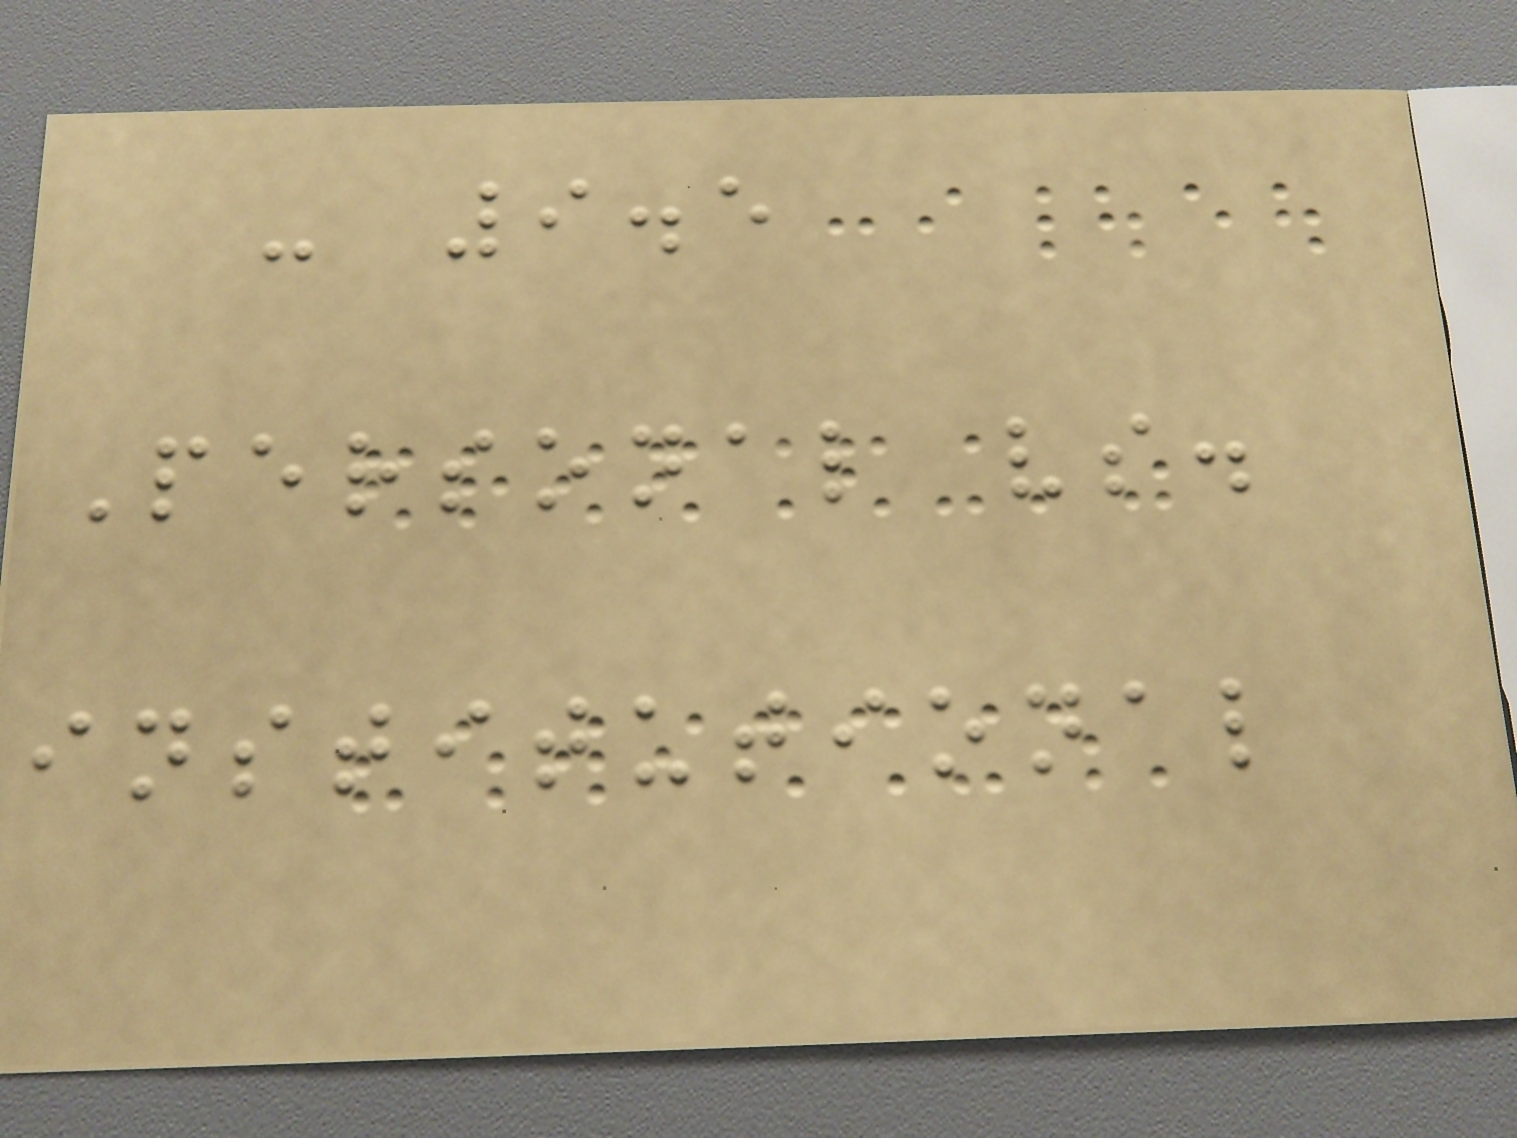- 9.5
Personal vs.
institutional
